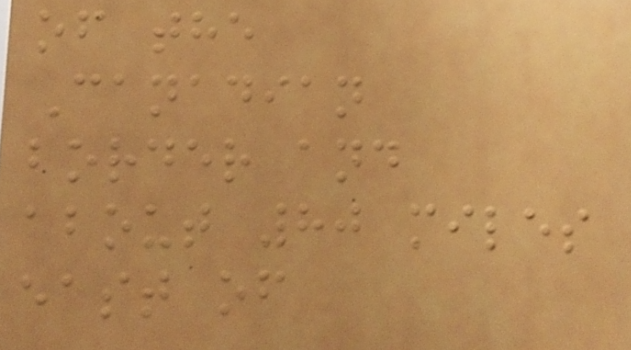of the
Canadian
border and
about 80 miles
east of
